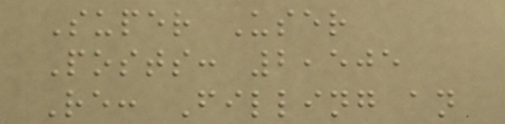Super User
Posts: 2,505
Re: Filling an
